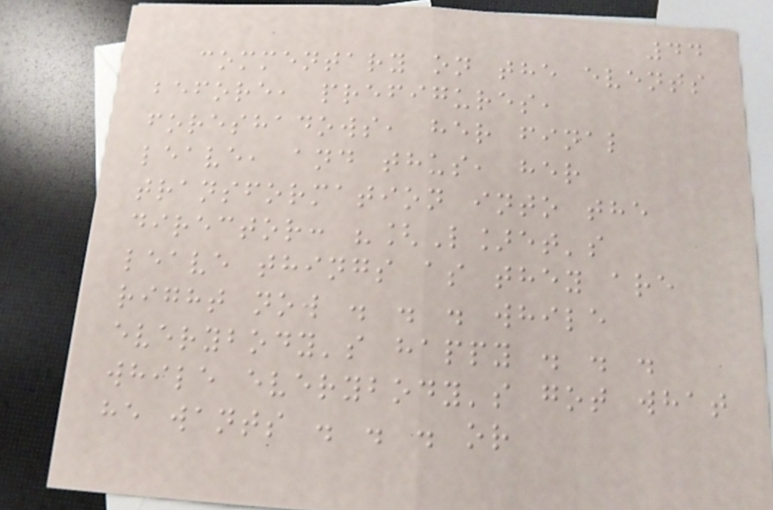44
commentary on the events
before, prefigures,
foreshadows, her final
leave, and thus, her
transformation into the
director: "[L]et's
leave things as they are
right now . . . while
everybody's happy . . .
while everybody's got what
he wants . . . or
